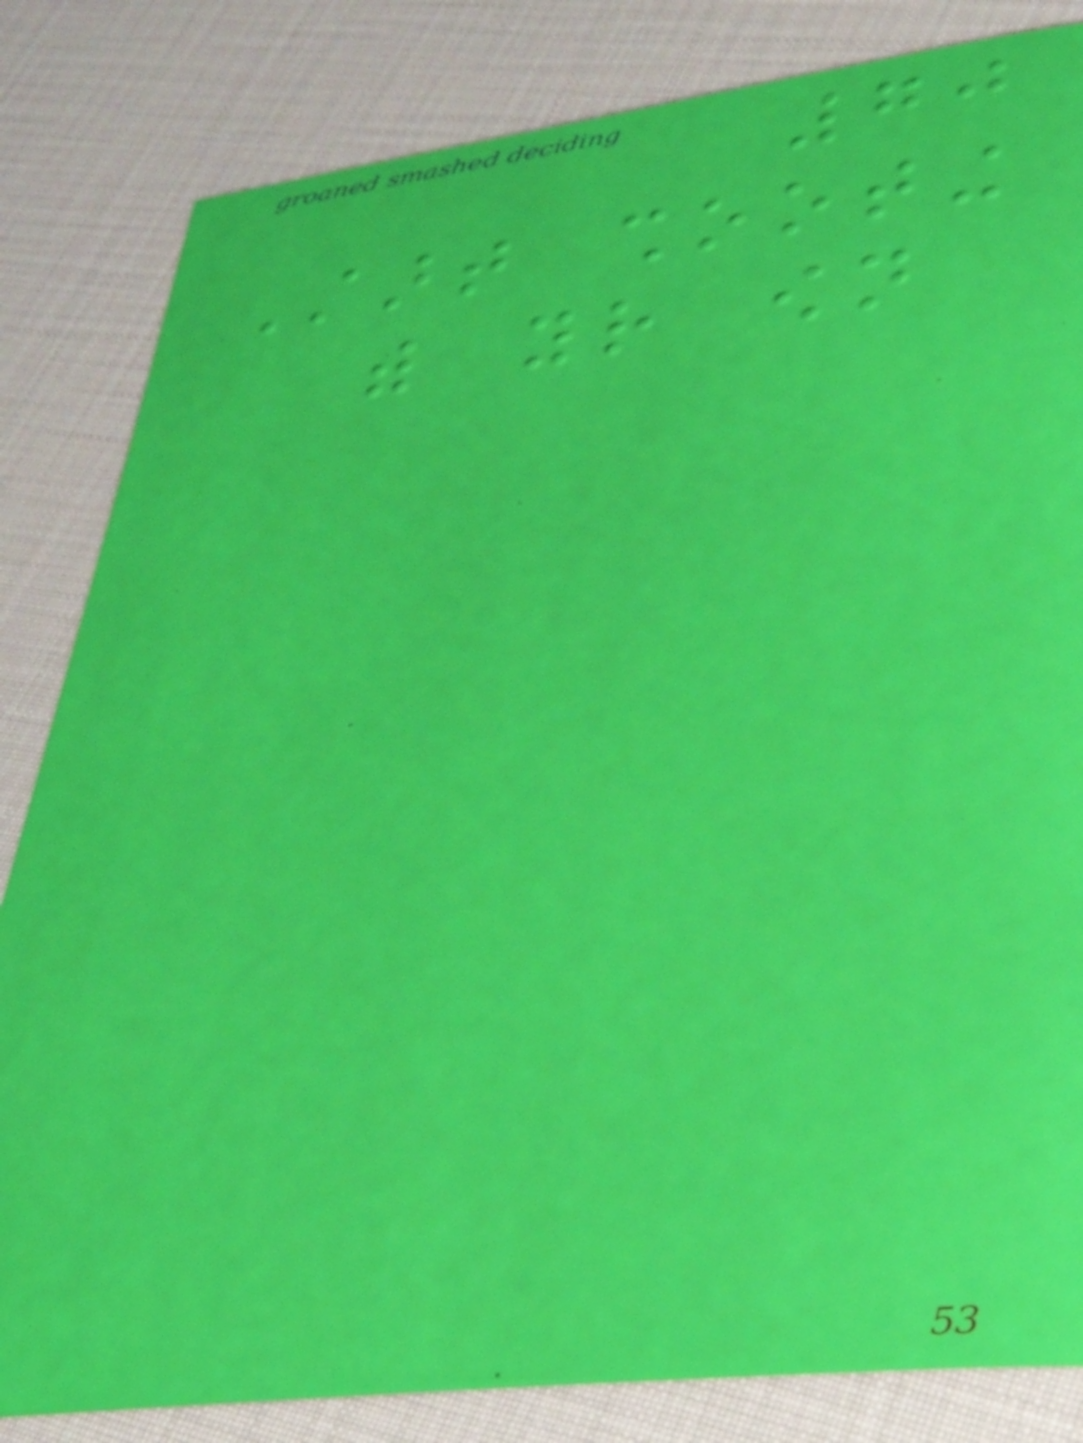70
Start shooting
with your own
